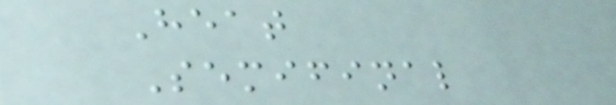Heat
Semifinal
